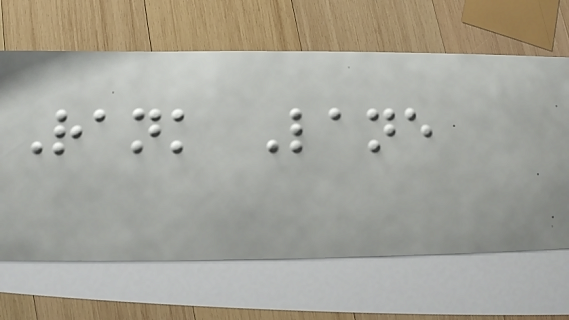Rank Lane
